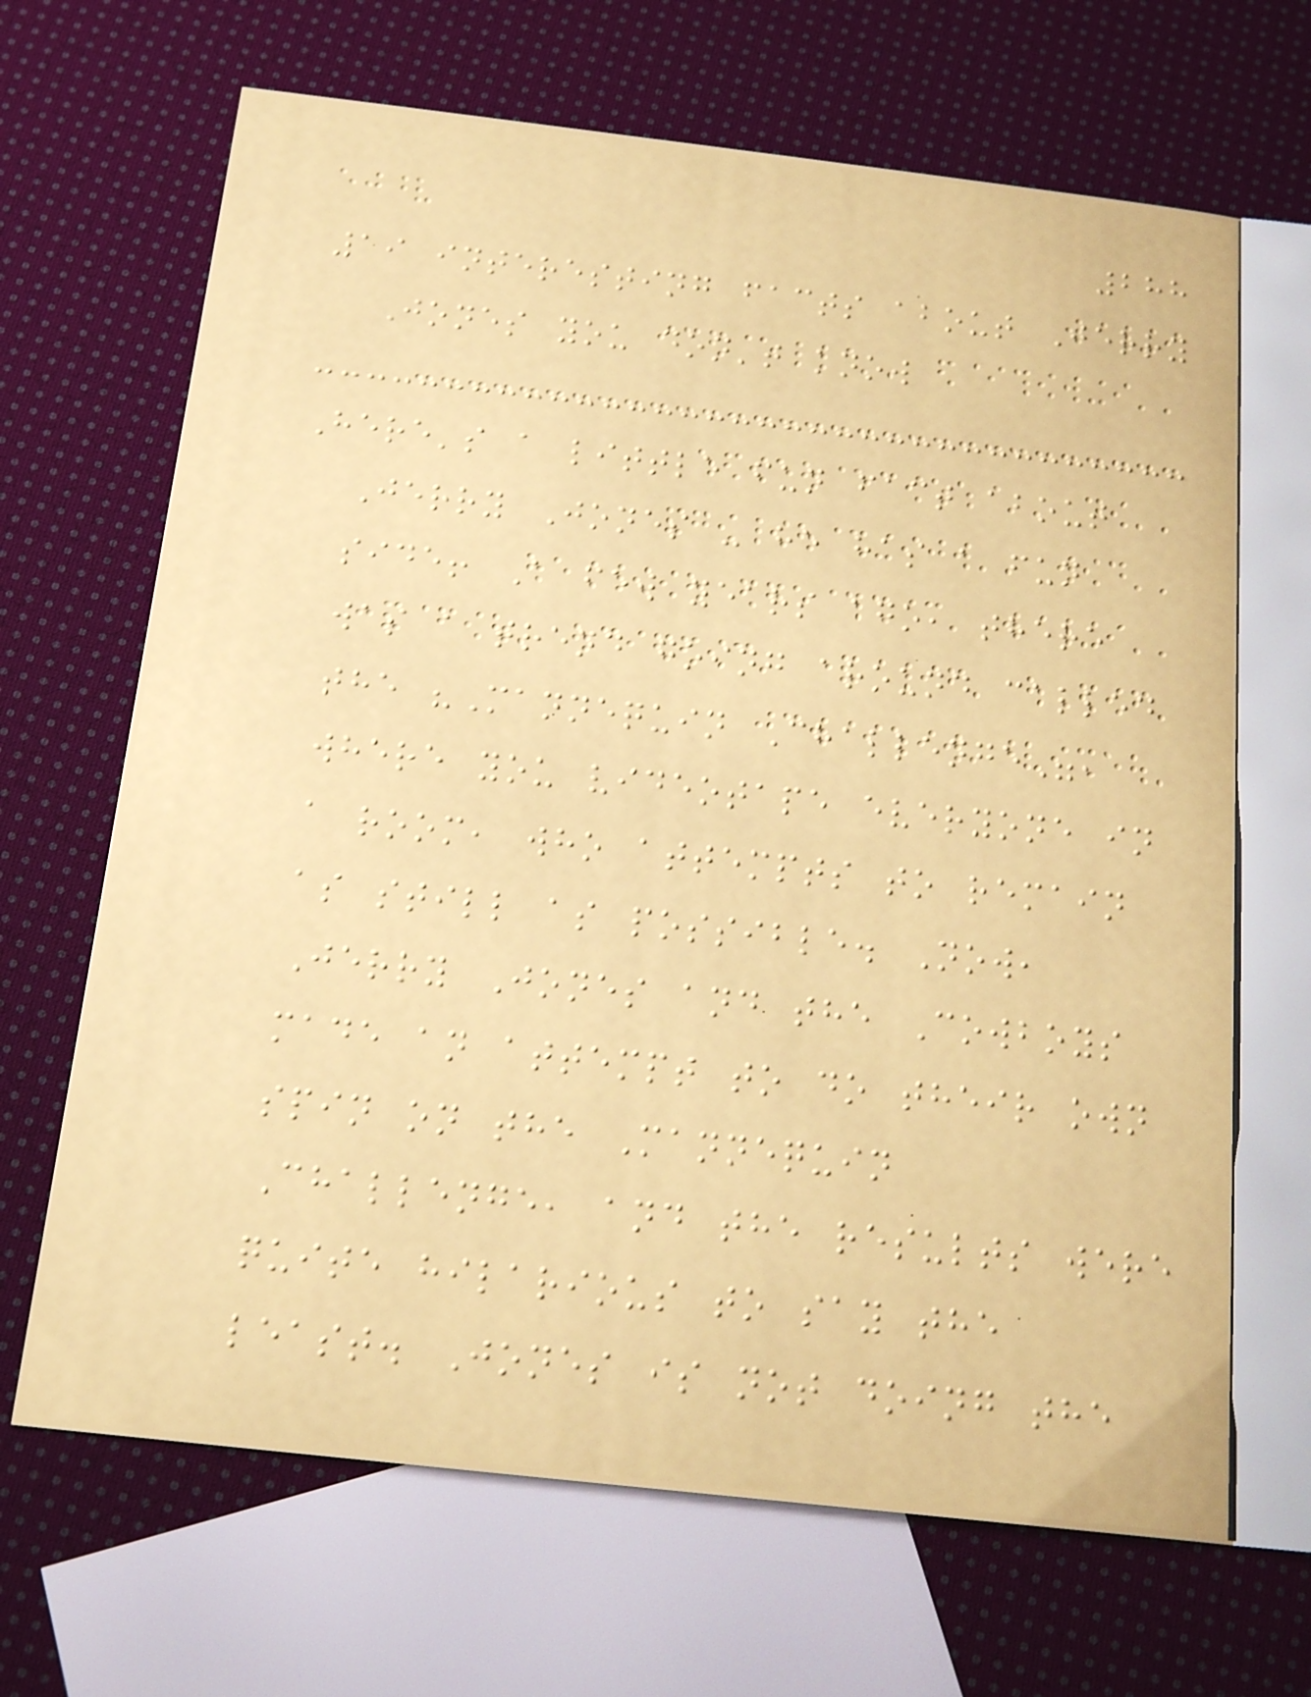288
19 interesting facts about Jerry
Jones you don't know
Here's a little fun fact about
Jerry Jones - he has a fun
side! A few years ago, there
was a trend going around called
the "Mannequin Challenge",
where you videotape everyone in
a room, who attempts to remain
as still as possible. Now,
Jerry Jones and the Cowboys
made an attempt to do their own
spin on the Mannequin
Challenge, and the results were
quite hilarious to say the
least. Jones is not doing the
